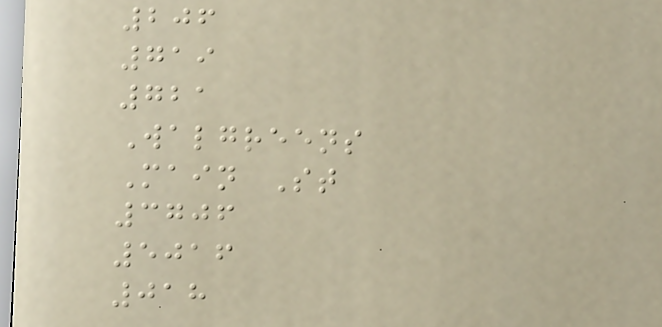206
719
721
Walgreens
Main St
3706
5016
018
